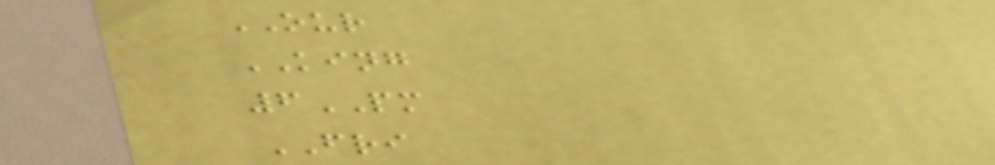OUR
KING
6PM
FRI
